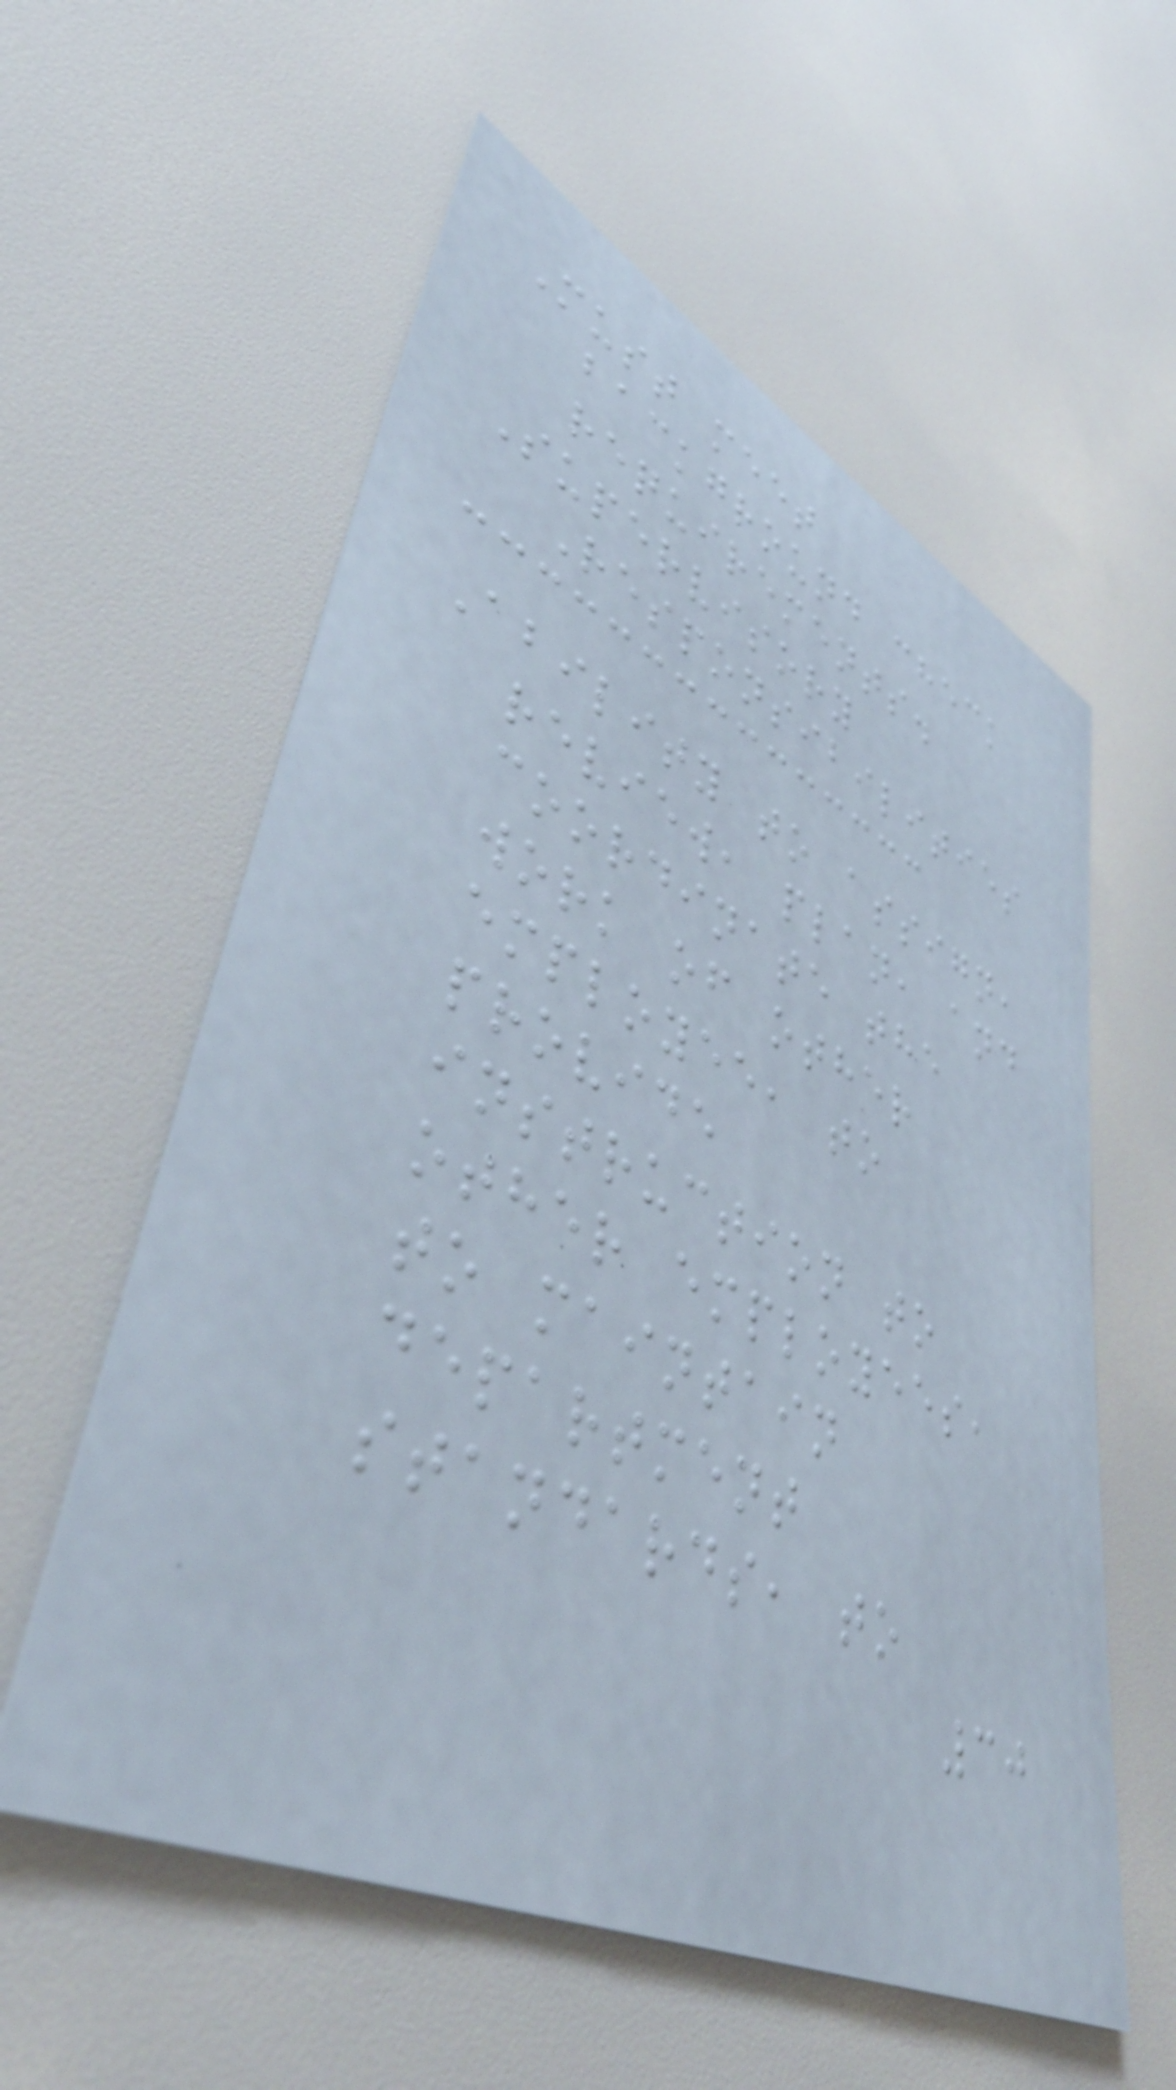Must meet
background check
requirements.
Supervisory
Responsibilities
Ability to assign,
review, plan, and
coordinate the
work of other
employee, to
provide
instruction to
other employees,
to maintain
department
standards, to
30
